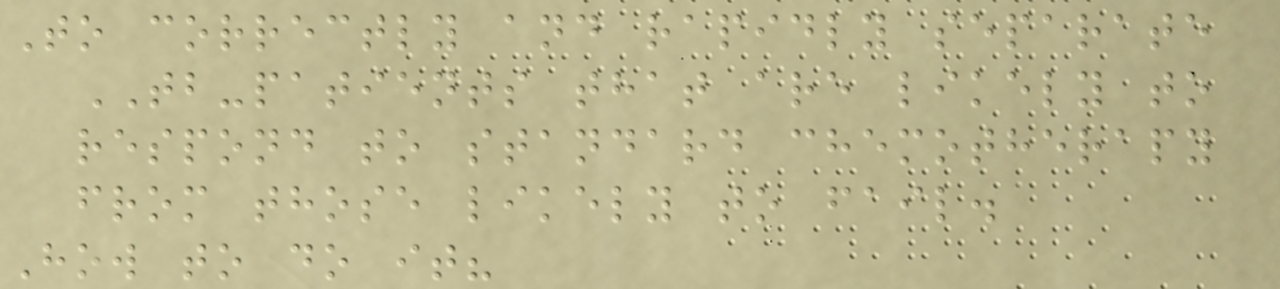To correctly and rapidly separate
TB-patients that are likely to
respond to standard chemotherapy
from those likely to fail.
How to do it?
